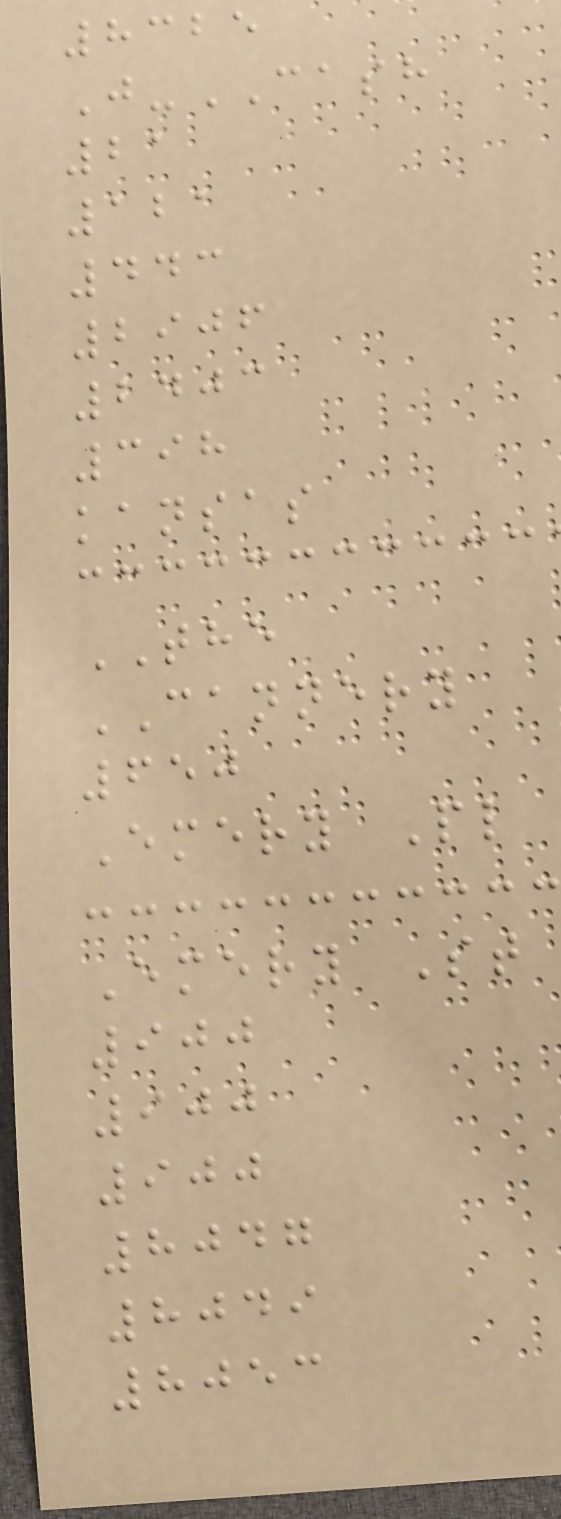8325
J-CASH
21
121
443
2906
2403
398
kansas
THE
CANNERY
650
Emery Pl
Emery St
900
900
900
8047
8049
8053
